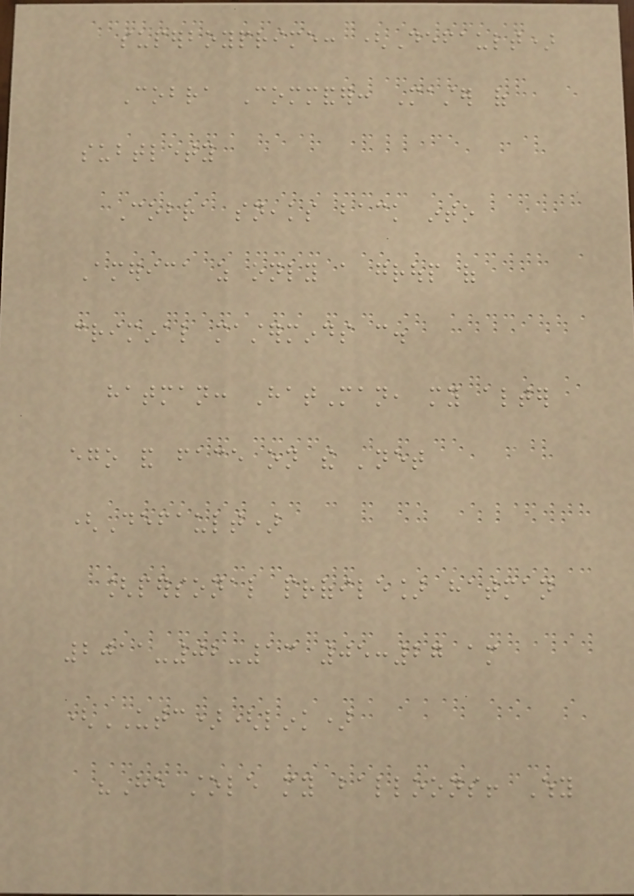superboyprime: (Default)
Cobra Commander: Master of
subtlety
Cobra sneaks back into
America as only a group of
criminal masterminds can.
hatman: HatMan, my alter
ego and face on the 'net
(Default)
[personal profile] hatman
2011-02-13 05:27 am
(UTC)(link)
"He stole my balloons! Why
